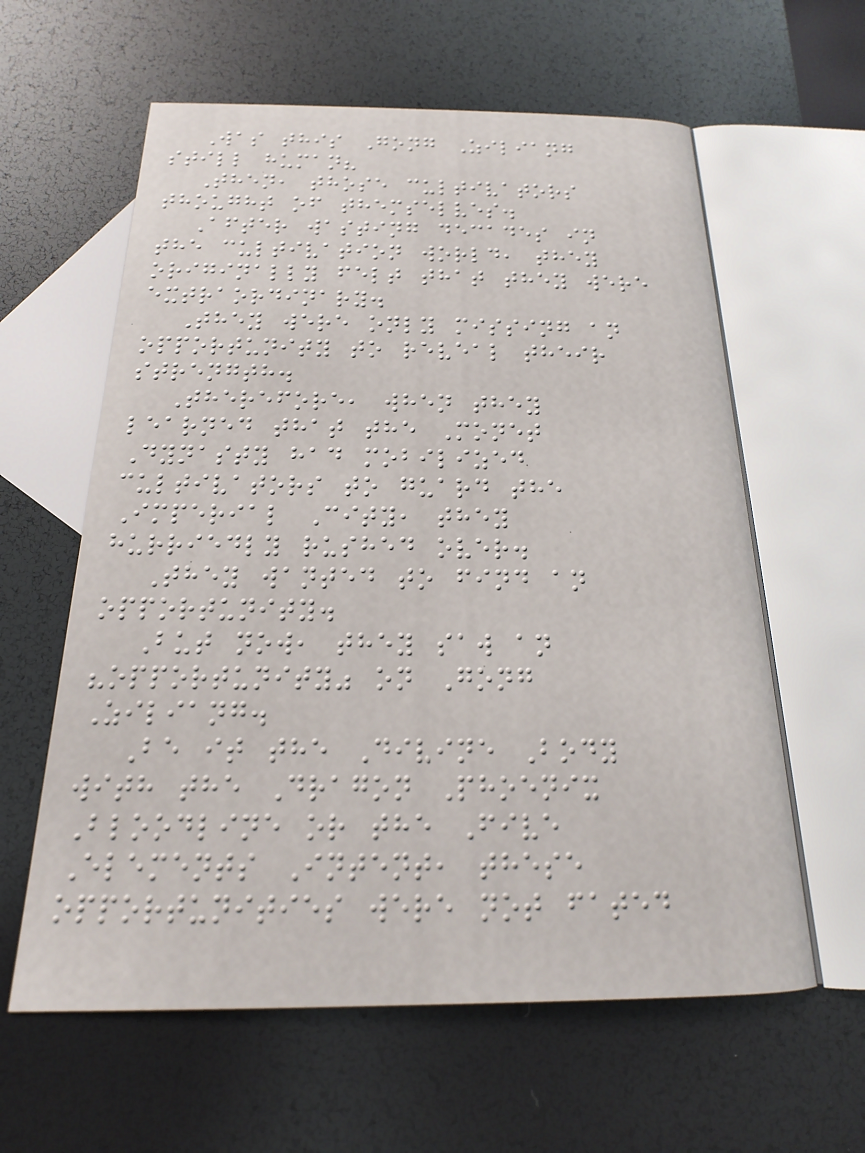Was this Gong Ziliang
still human?
Then, those cultivators
thought of themselves.
After wasting decades in
the cultivation world, they
originally felt that they were
extraordinary.
They were only missing an
opportunity to reveal their
strength.
Therefore, when they
learned that the Monet
Dynasty had mobilized
cultivators to guard the
Imperial City, they
hurriedly rushed over.
They wanted to find an
opportunity.
But now, they saw an
"opportunity" on Gong
Ziliang.
Be it the Divine Body
with the Dragon Phoenix
Bloodline or the Five
Elements Intent, these
opportunities were not fated
